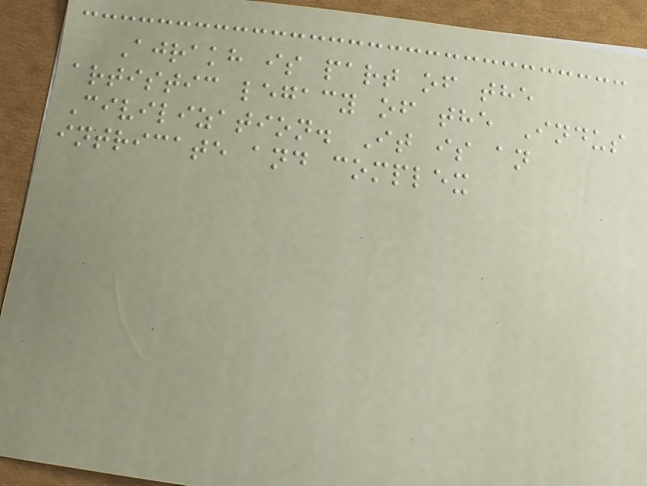Ajrakh is part of the
artistic legacy of the Indus
Civilization. It is an
intricate and complex
